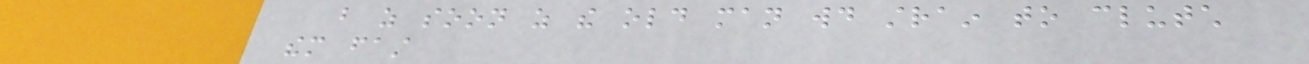but as soon as the old man would strain to clutch
them fast
